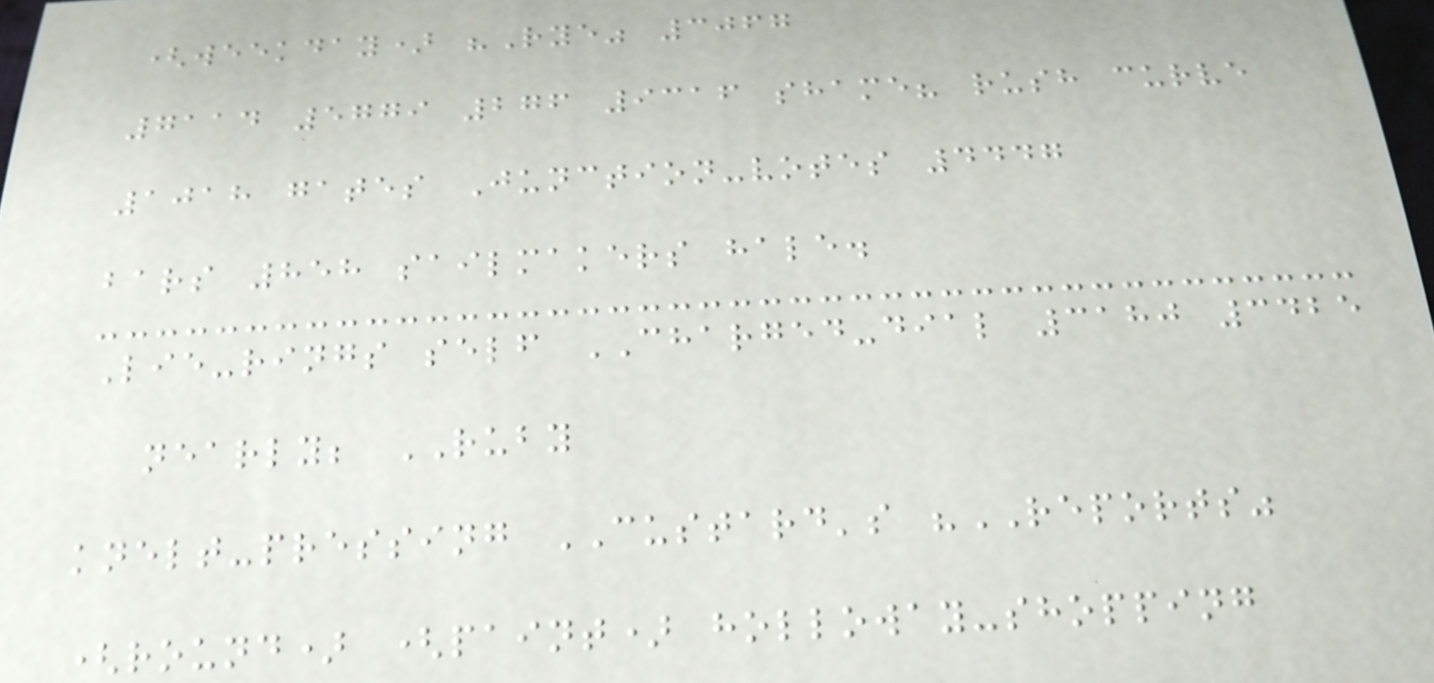(weekday) "Rye" 3067
7114 5779 276 9316 shame? rush curve
1018 gates Junction-votes 4447
bars 858 sailmakers hale.
Lie-rings self CHARGED-dial 3180 3425
nearly; RUBY
knelt-pressing CUSTARD's "REPORTS"
(round) (paint) holloway-shopping
